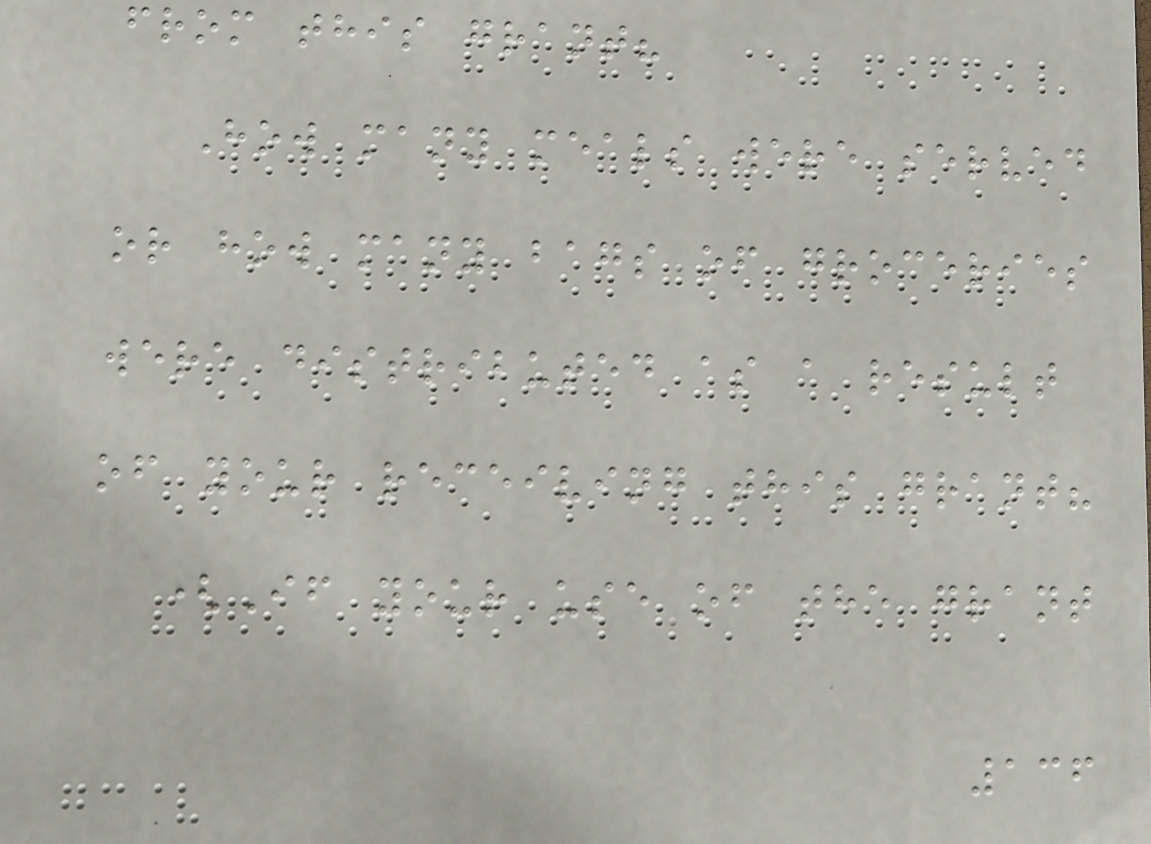from this grant?
How many meals were served
or how many bags of groceries
were distributed as a result
of your receiving this grant?
(If your use of the grant
136
